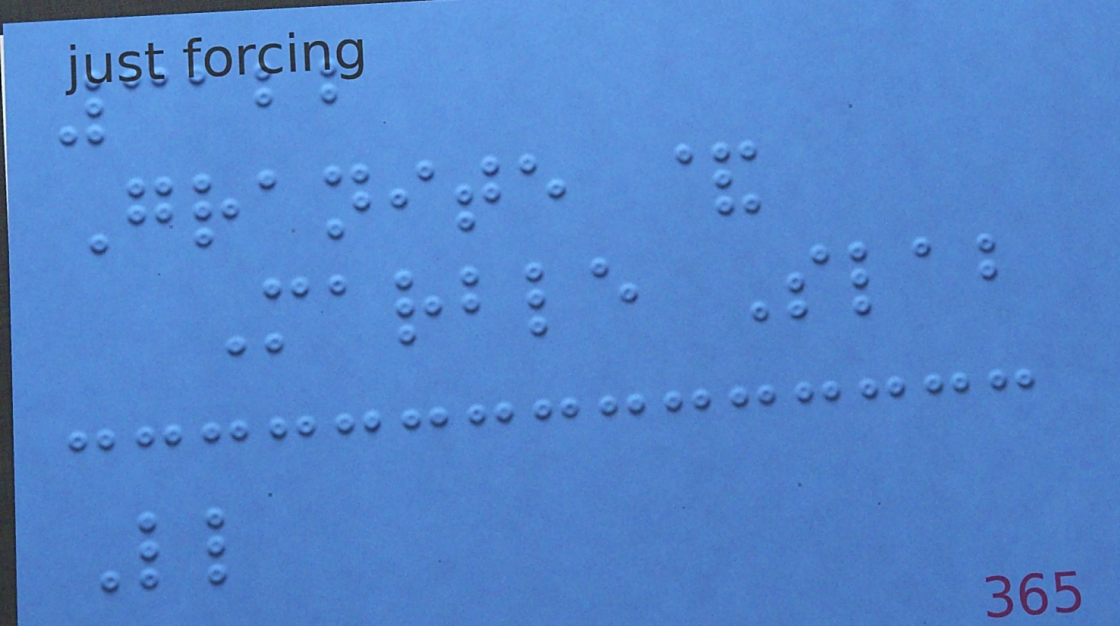3122
Granite &
Marble Slab
Ll
